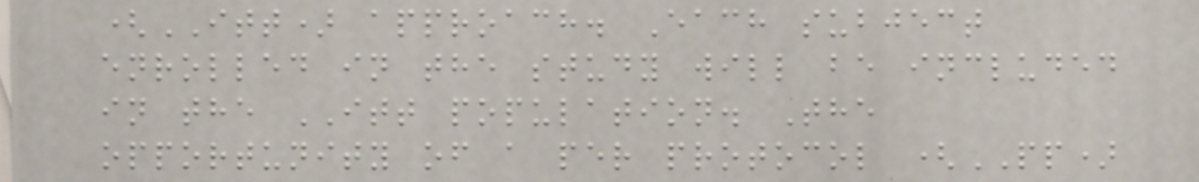(ITT) approach. Each subject
enrolled in the study will be included
in the ITT population. The
opportunity of a per protocol (PP)
